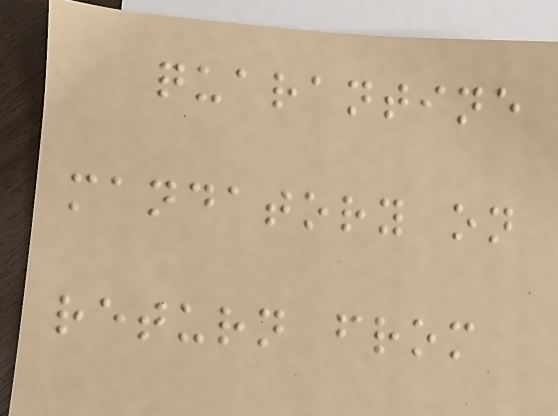quarantine
mandatory on
return from
